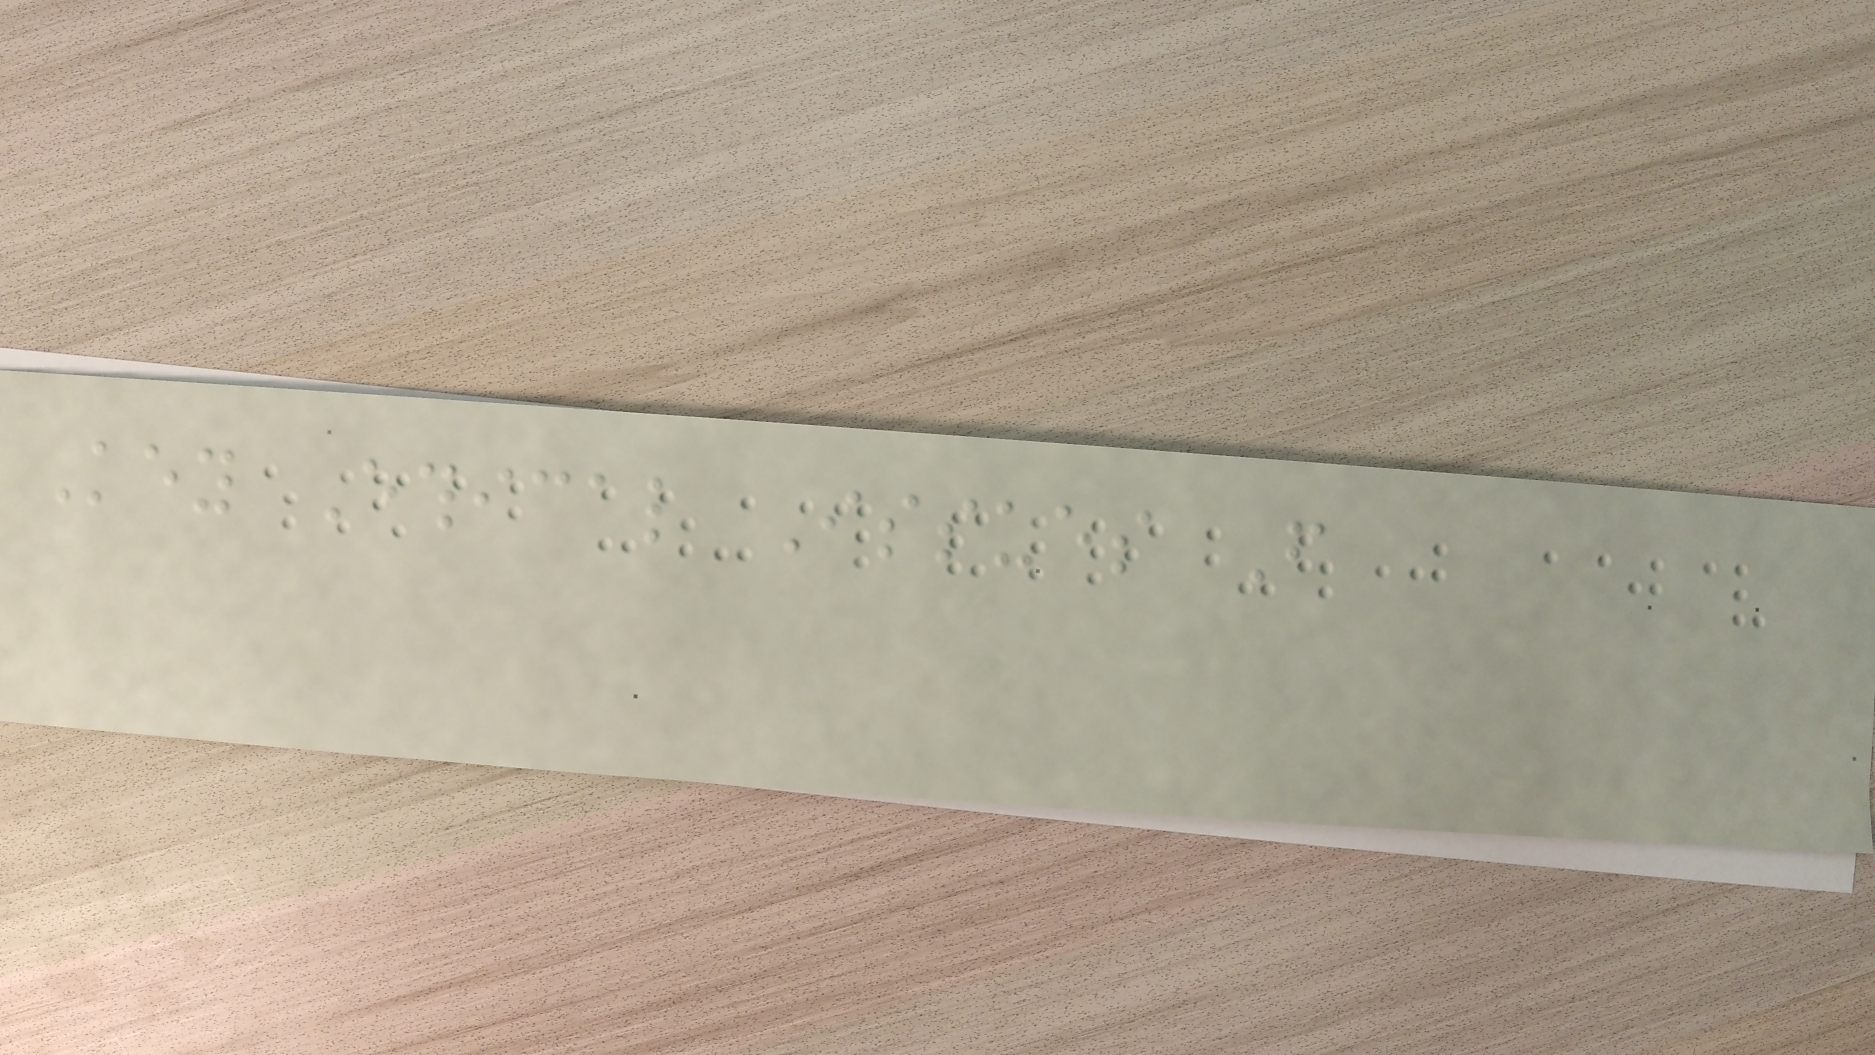Key Ethical Issues From
